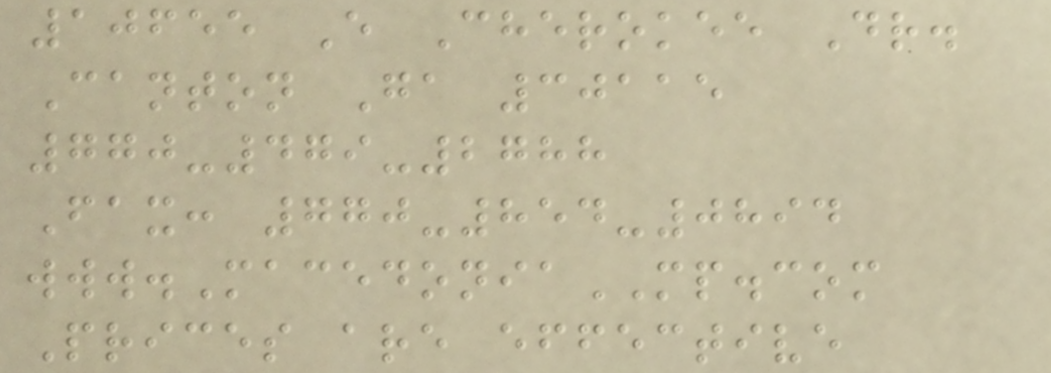10655 E Cherokee Dr.
Canton Ga 30115
770-479-2788
Fax: 770-854-0894
www.MacedoniaMP.com
Prices are effective
